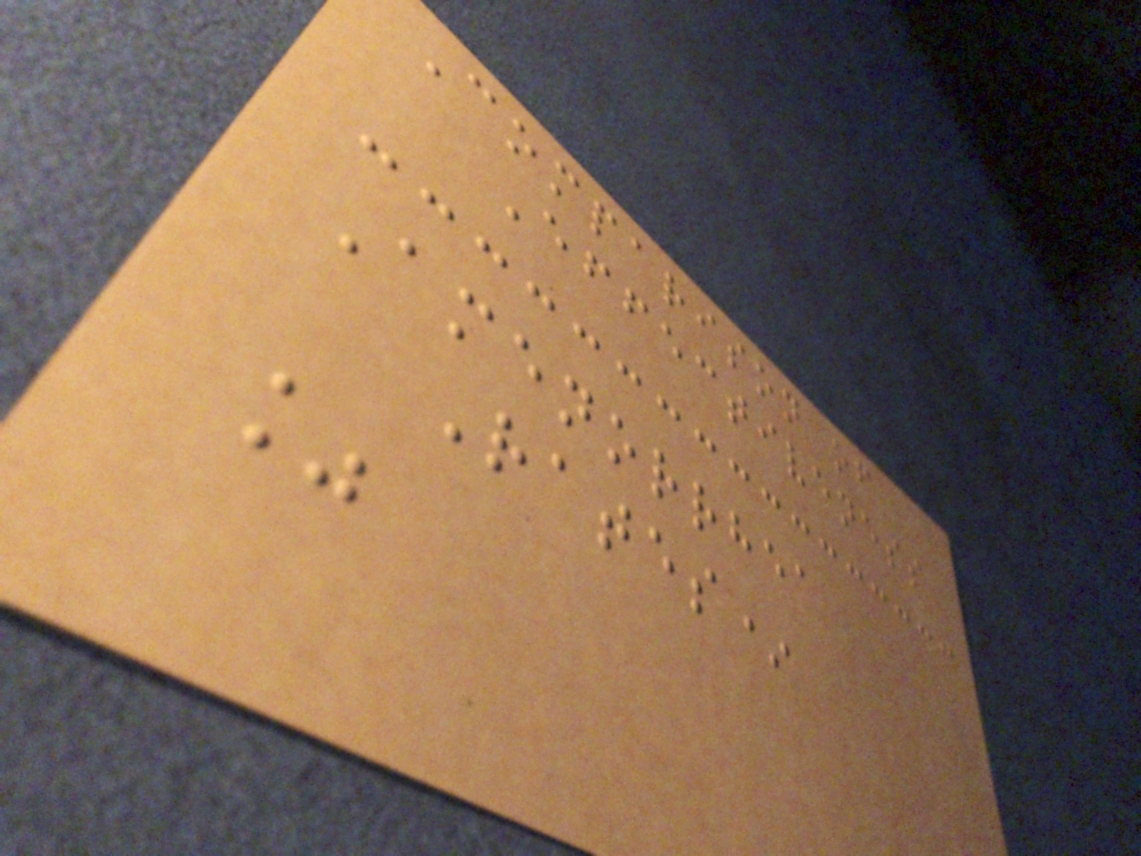Comparison of
Effectiveness
Amenorrhea
Rates*
%
